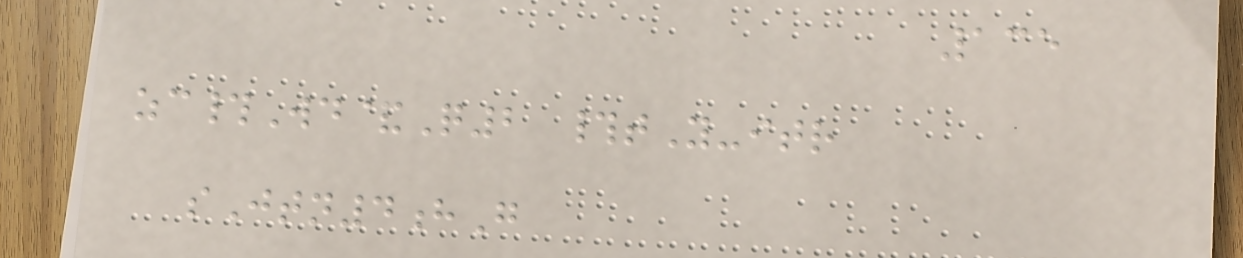135
zc#Wd&Q2 #tY-itr
sJtn4hG
